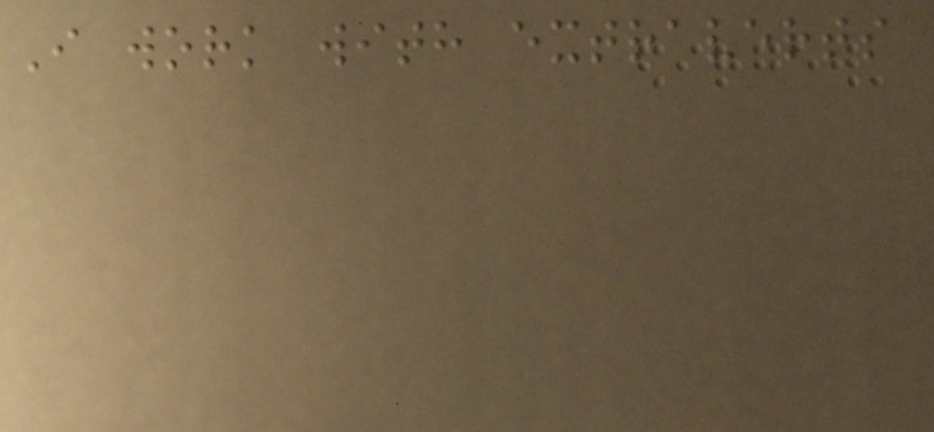I work with extraverts
